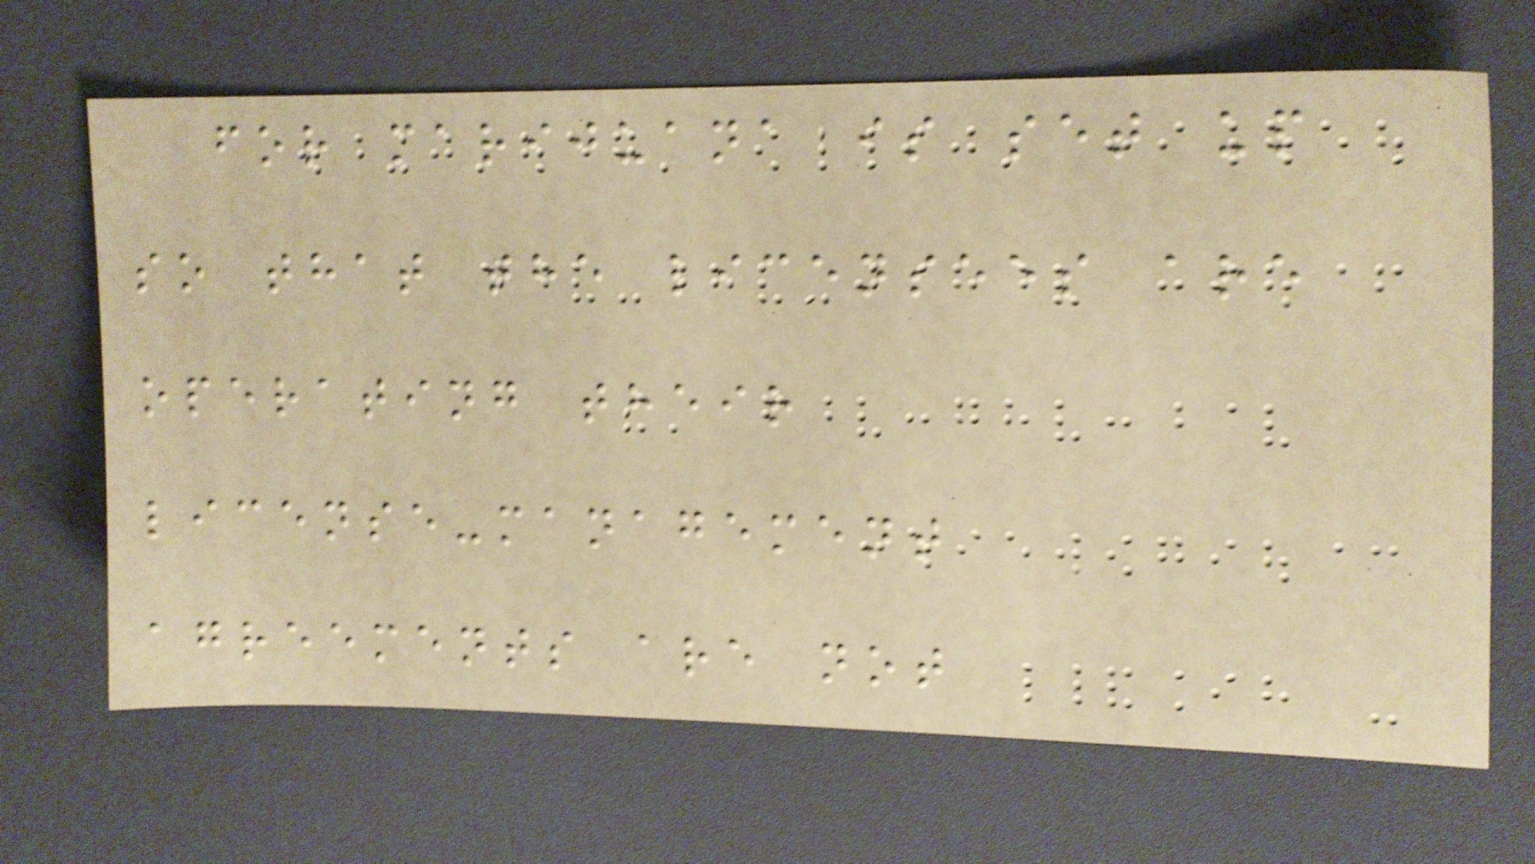for marijuana is set up
so that the licensees are
operating their
license-management
agreements are not
